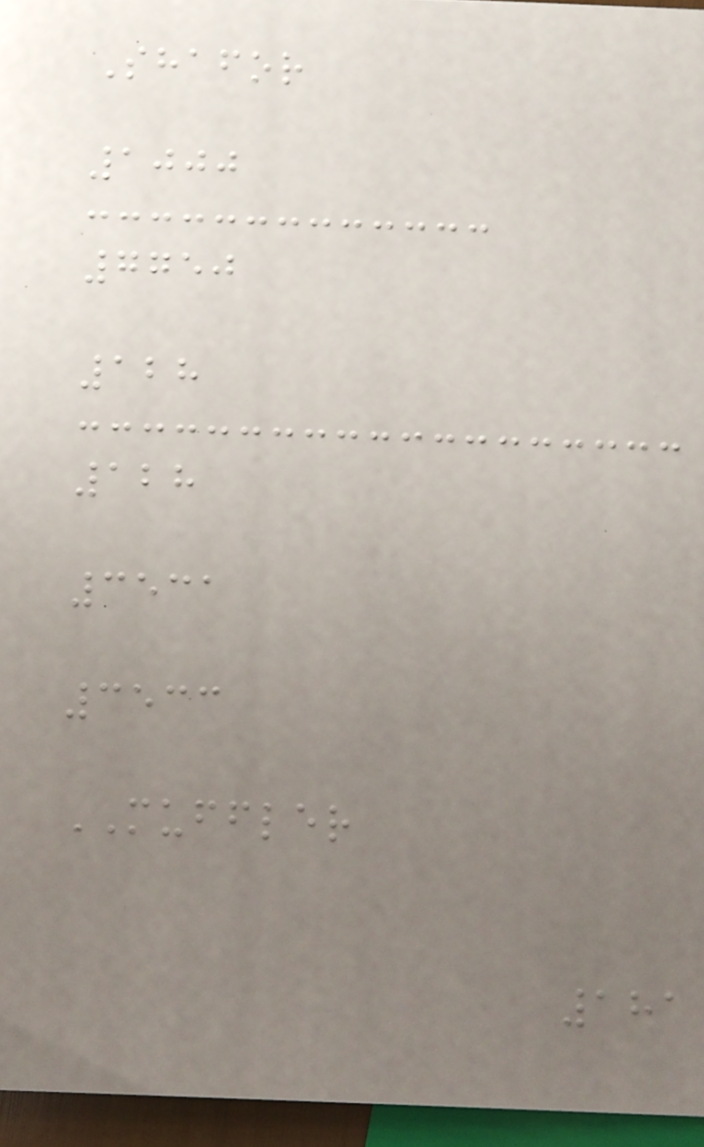Shafor
1000
7750
128
128
3531
3533
MUFFLER
181
